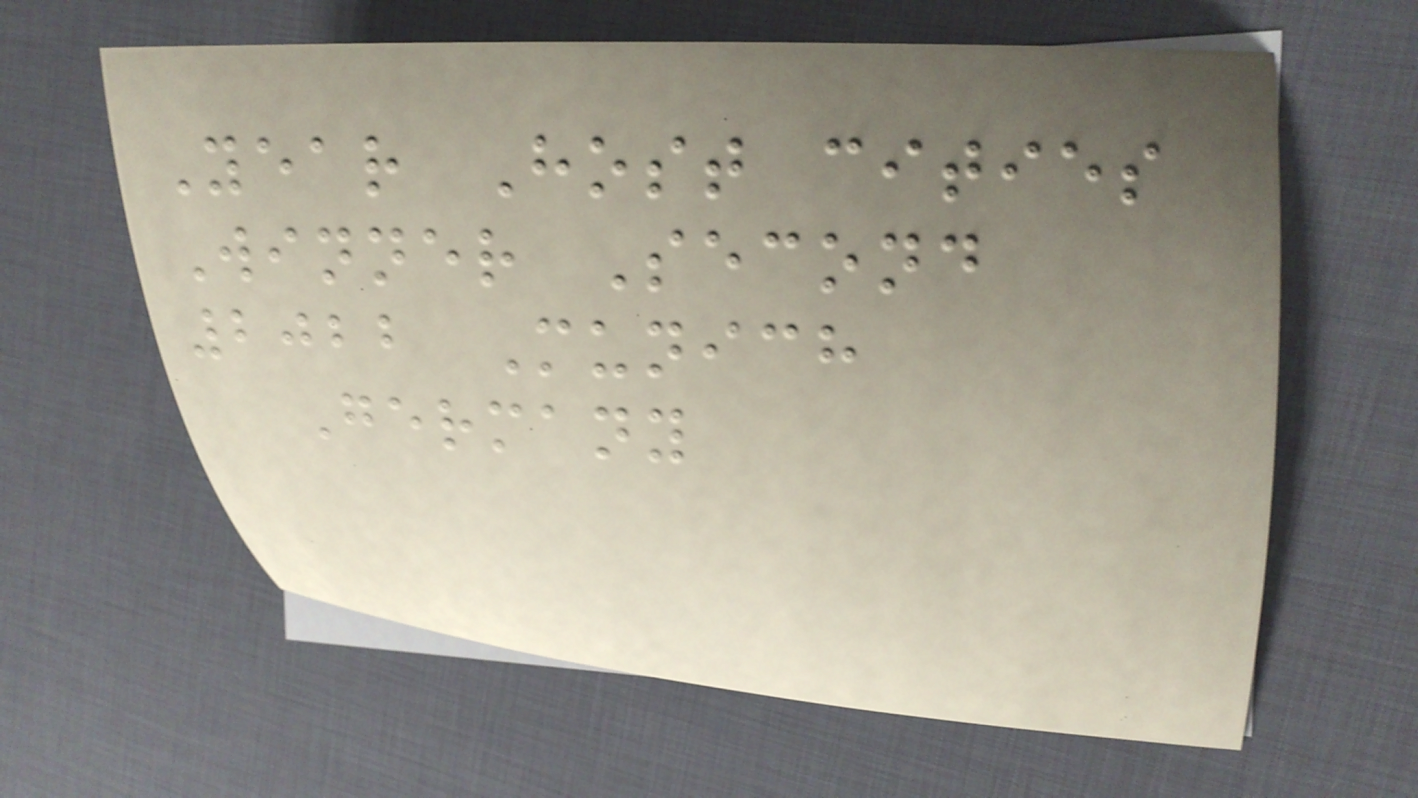Year Host cities
Winner Second
2022 Munich
Germany
